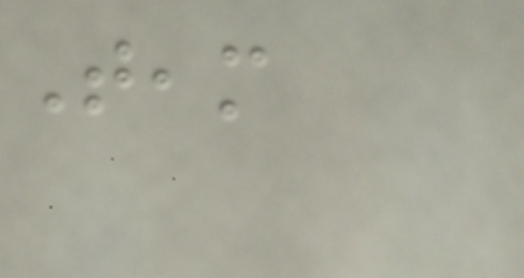Team
